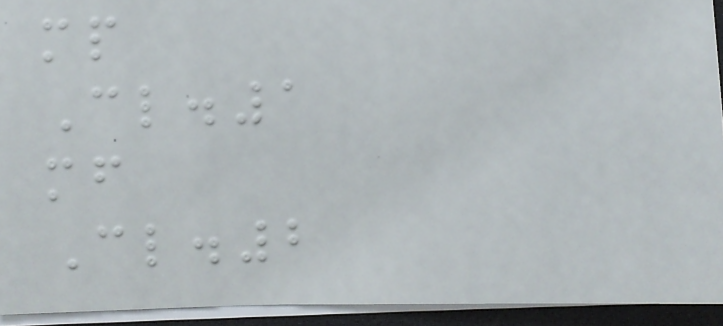mp
Cl.1
mf
Cl.2
